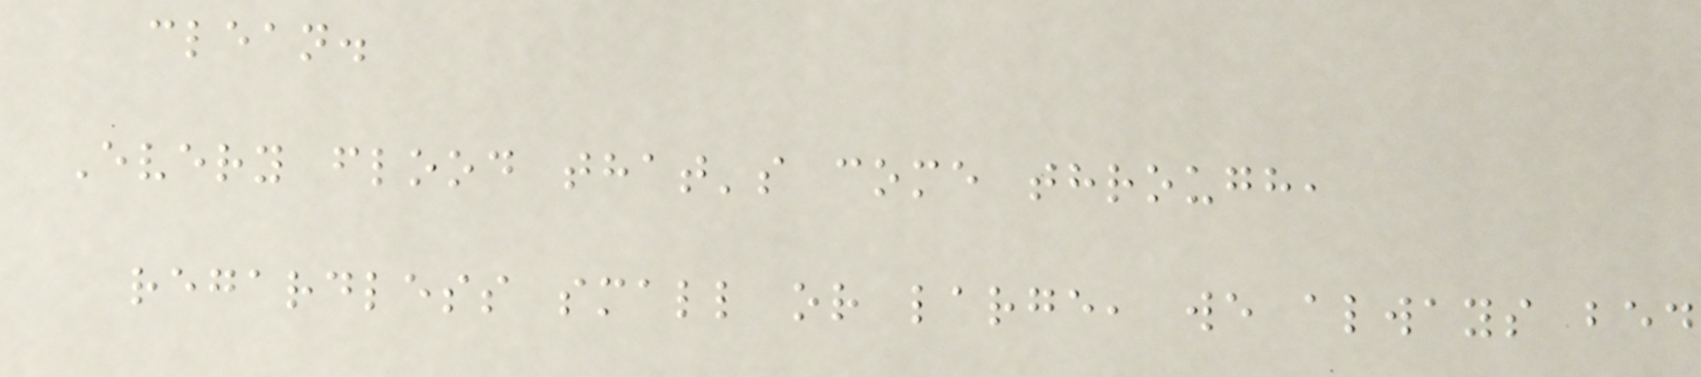clean.
Every flood that's come through,
regardless small or large, we always bed
